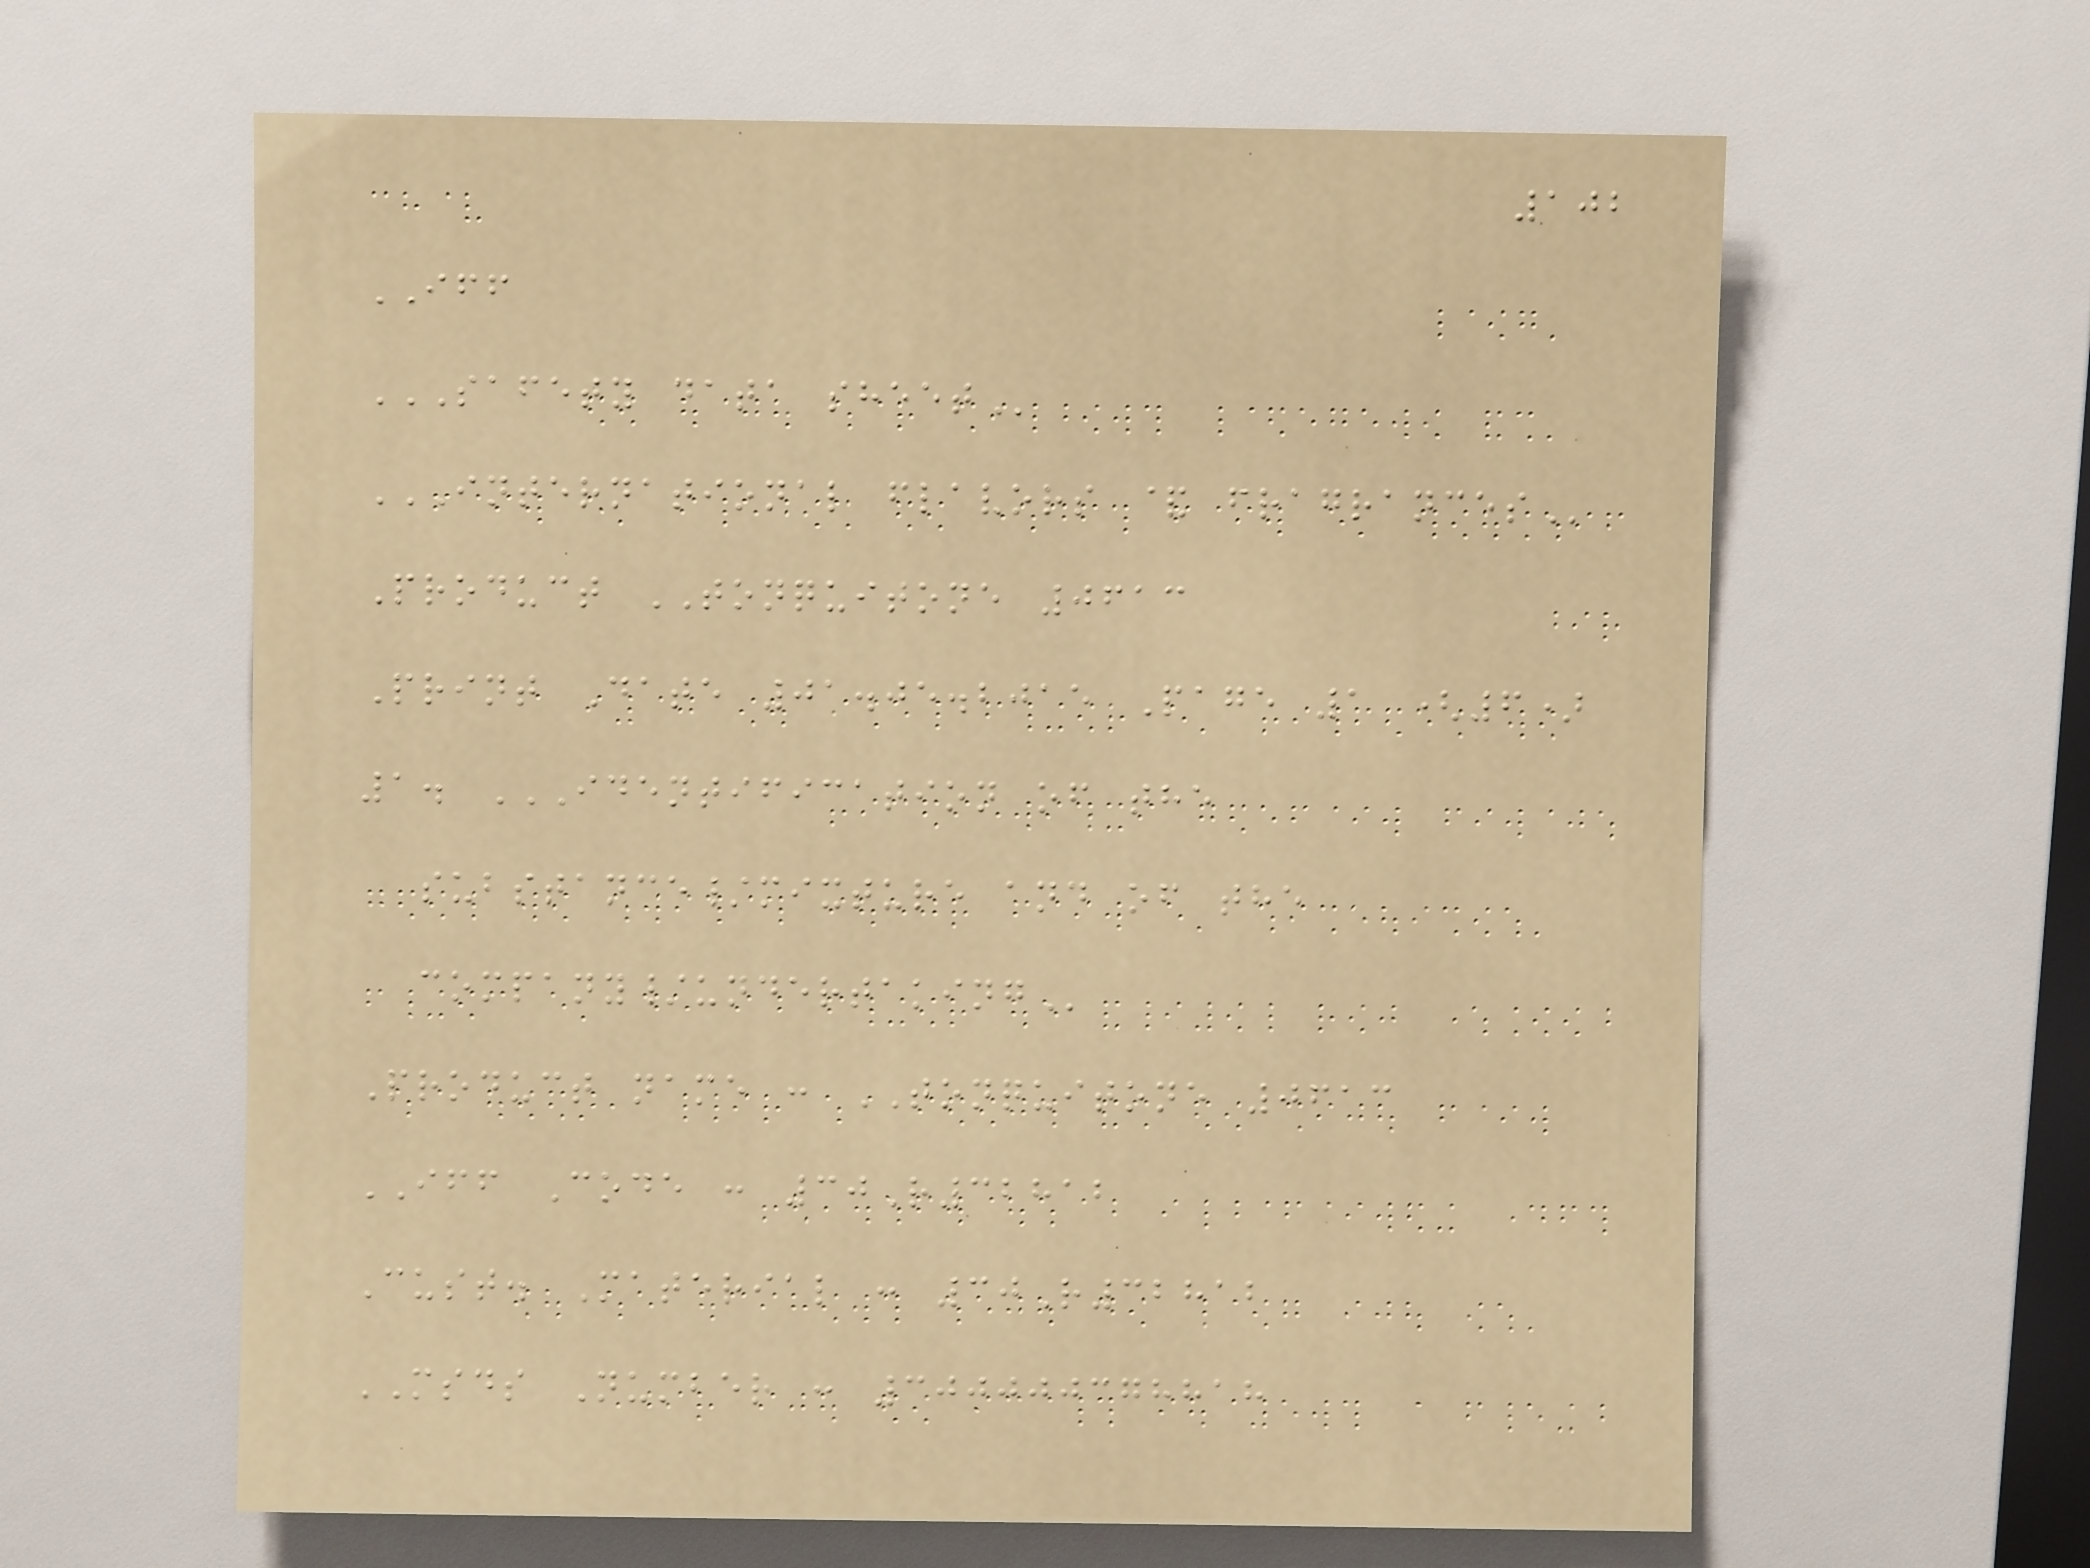102
IFF
SAFETY DATA SHEET
INTERNATIONAL FLAVORS & FRAGRANCES
Product TONQUITONE 0613
Print Date 01.05.2015 Page 1 (6)
1. IDENTIFICATION OF THE
SUBSTANCE/MIXTURE AND OF THE
COMPANY/UNDERTAKING
Product name : TONQUITONE 0613
IFF Code : 30R32812
Cust. Material : 30R32812
MSDS Number : 300000378818
